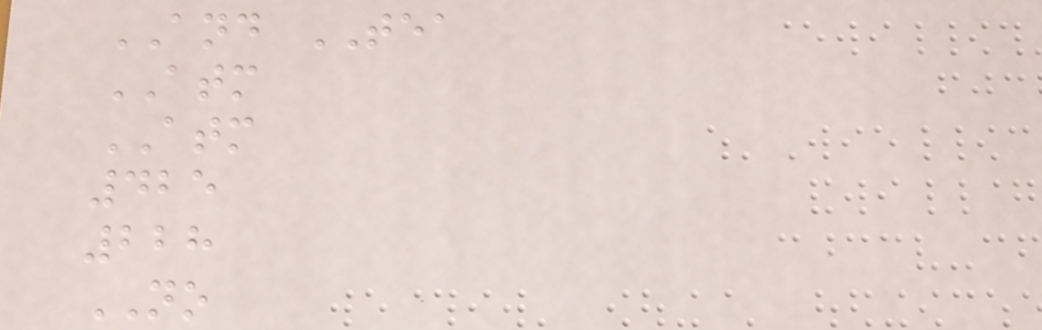AND TEA
ATM
ATM
425
228
NO
